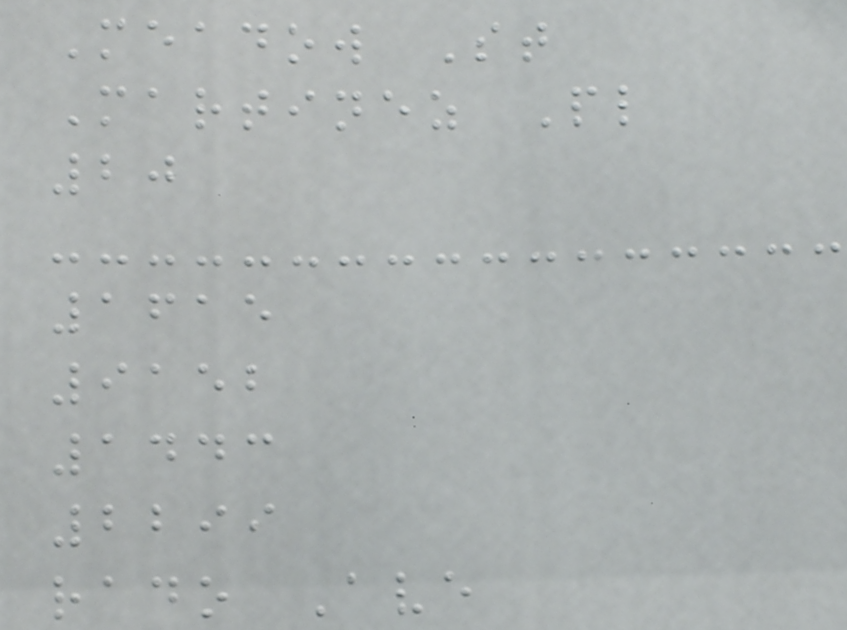Meadow St
Martinez Pl
20
1615
9152
1443
2299
rado Ave
